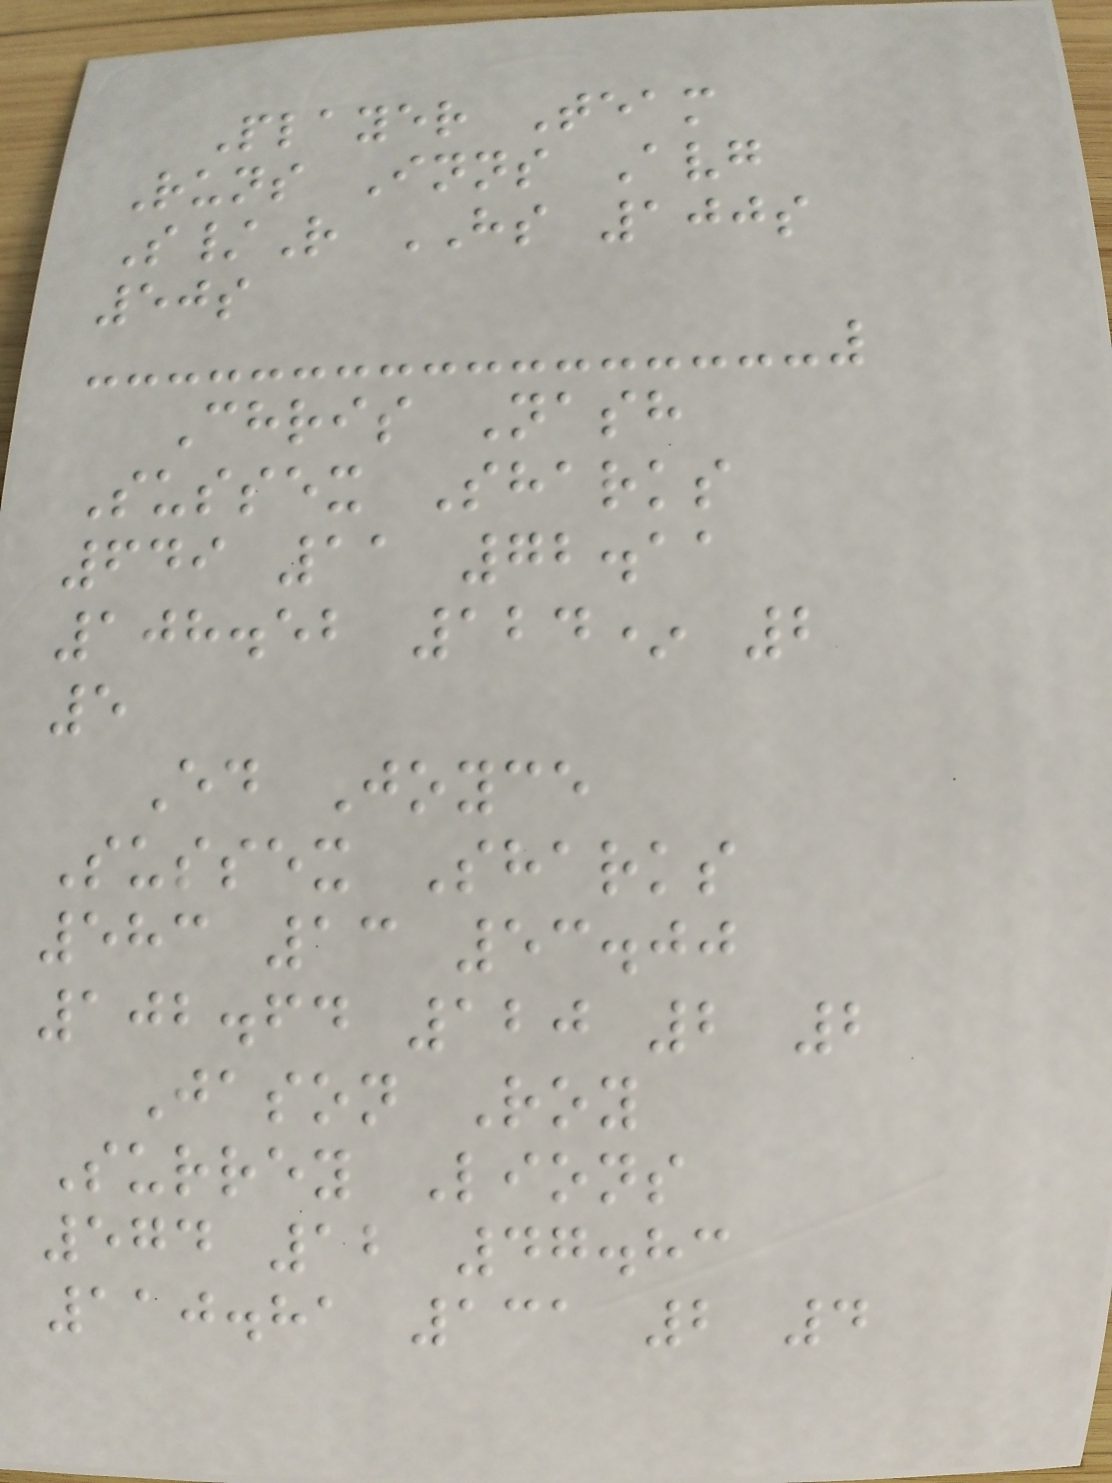Player Team
Runs Inns Avg
S/R HS 100s
50s
Chris Nash
Sussex Sharks
649 11 72.11
108.52 124* 2
5
Ed Joyce
Sussex Sharks
583 13 53.00
102.64 120 2 2
Jason Roy
Surrey Lions
574 12 47.83
110.81 131 2 4
